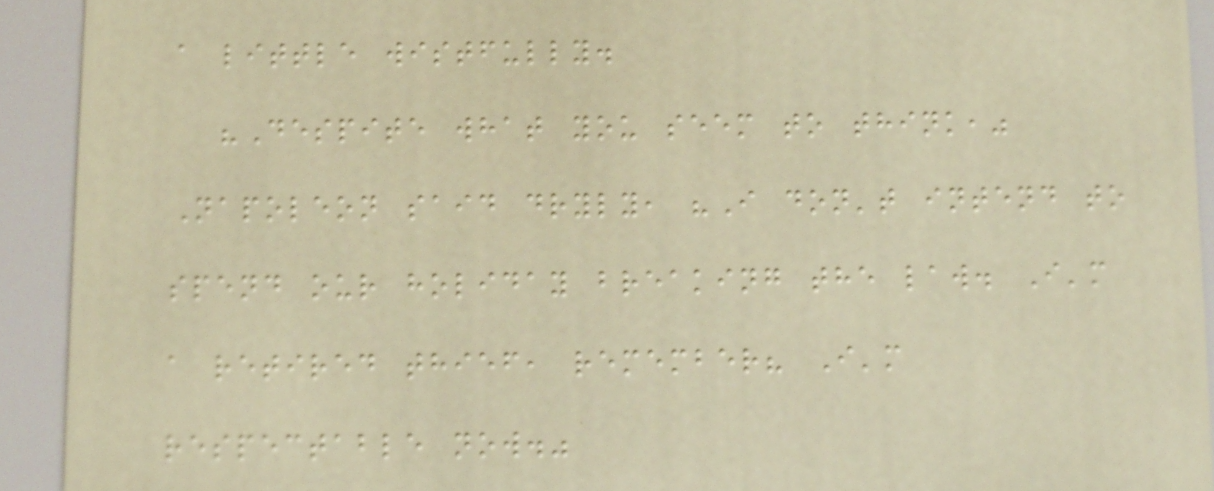a little wistfully.
"Despite what you seem to think,"
Napoleon said dryly, "I don't intend to
spend our holiday breaking the law. I'm
a retired thief, remember? I'm
respectable now."
